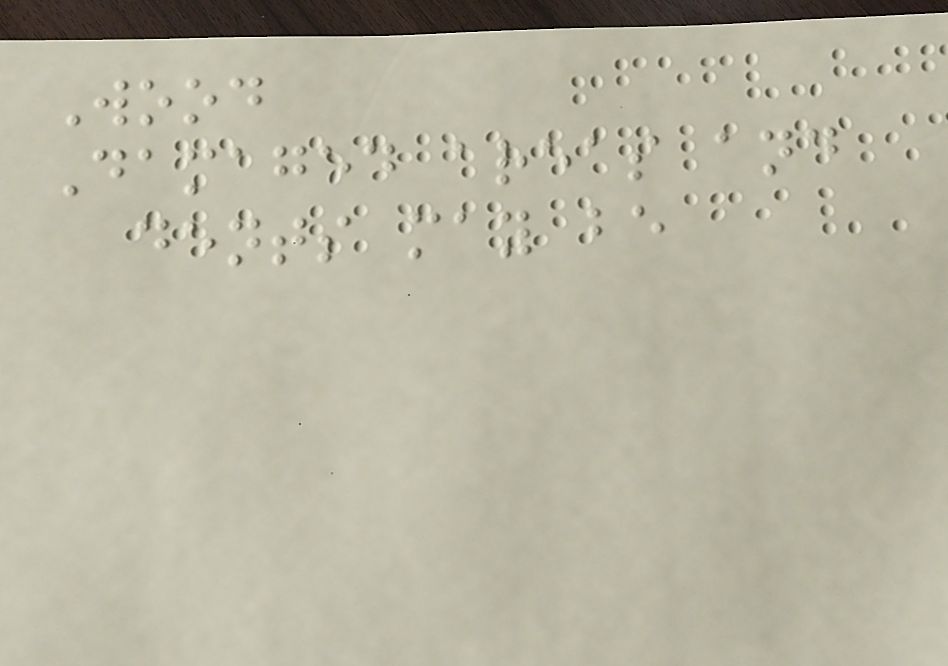Wood
Damaged areas and
dents may be
